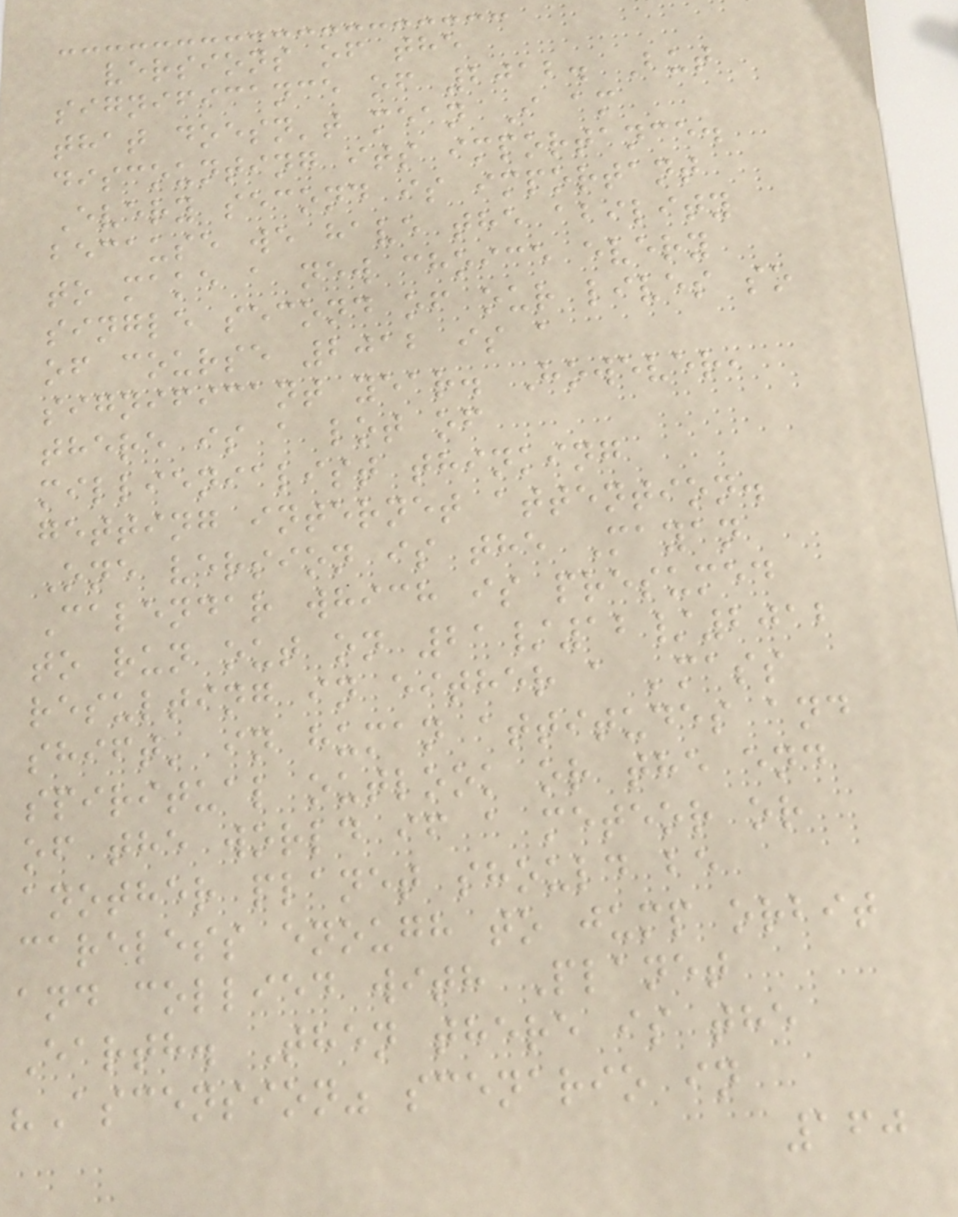versions of the
significance of 2012. But
that doesn't mean I am
discounting its importance.
Every second is important
because we have the ability
to make a new choice every
single second of our lives so
of course 2012 is a
significant year. However,
there is a lot of
millienialist thinking
getting internet attention.
One version is the Mayan
Calendar which is presumed
to run out on 21/12/2012
resulting in either a 'mass
shift' in human attitudes and
spiritual outlook or the end
of the world if a meteor or
another planet should be
careless enough to jump orbit
and collied with Planet
Earth. Then there is the
"Ascension" scenario in
160
